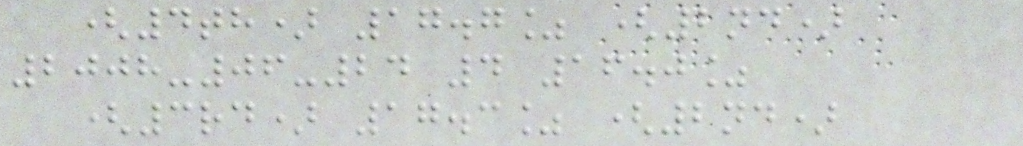(4th) 17.7% (2nd)
2008-06-24 4 16.0%
(3rd) 17.3% (2nd)
